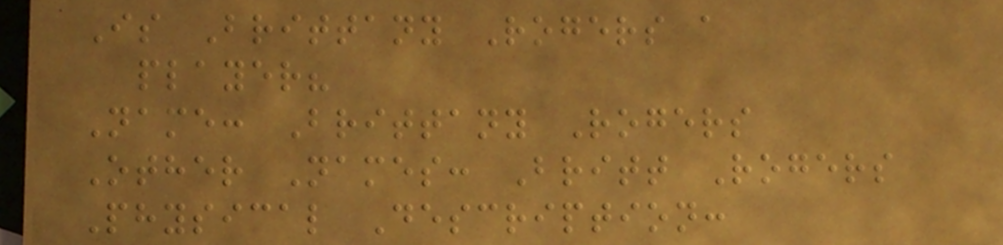Is Brittany Rogers a
player?
Name: Brittany Rogers
Other Names: Britt Rogers
Physical Description:
